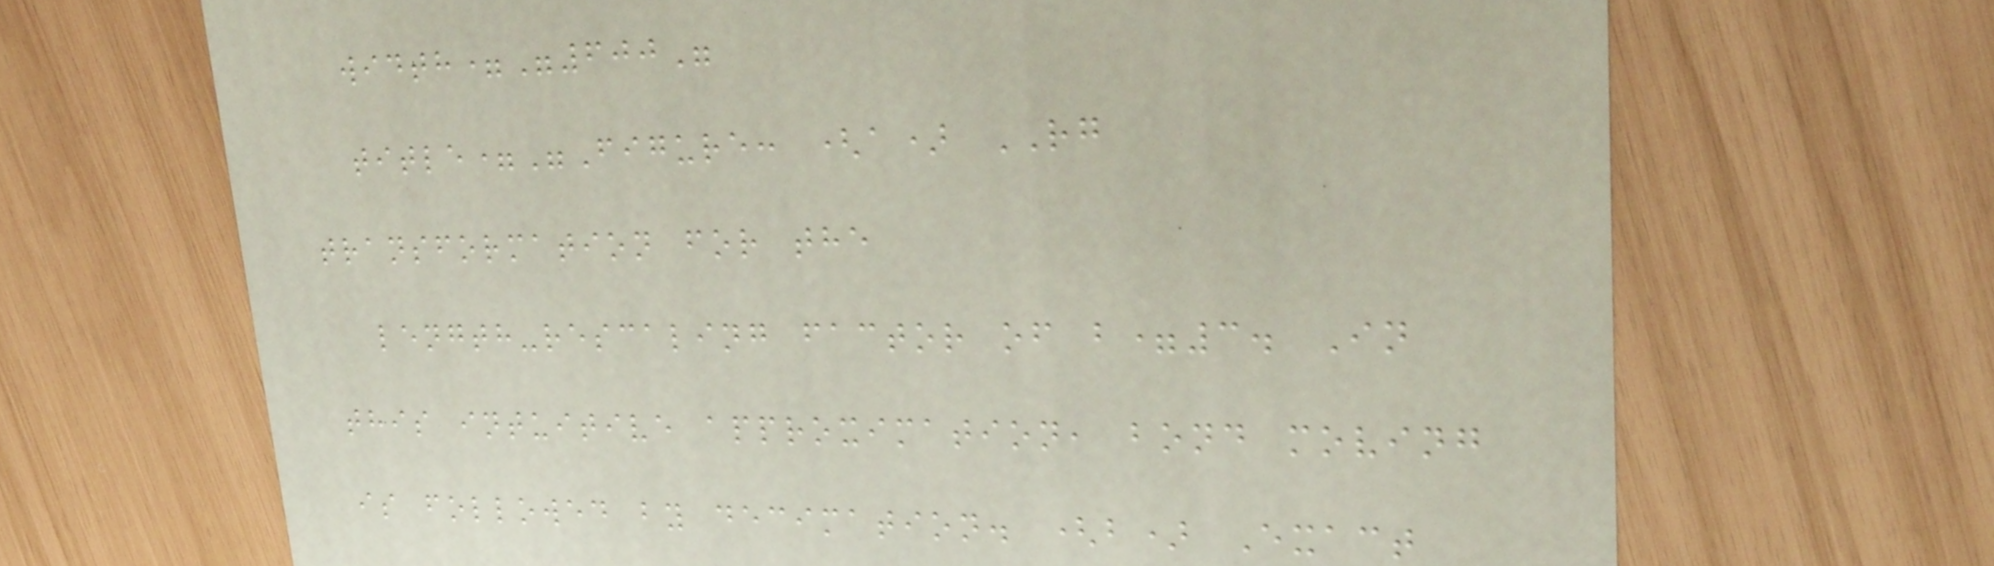width="600"
title="Figure: (a) RG
transformation for the
length-rescaling factor of b=3. In
this intuitive approximation, bond moving
is followed by decimation. (b) Exact
